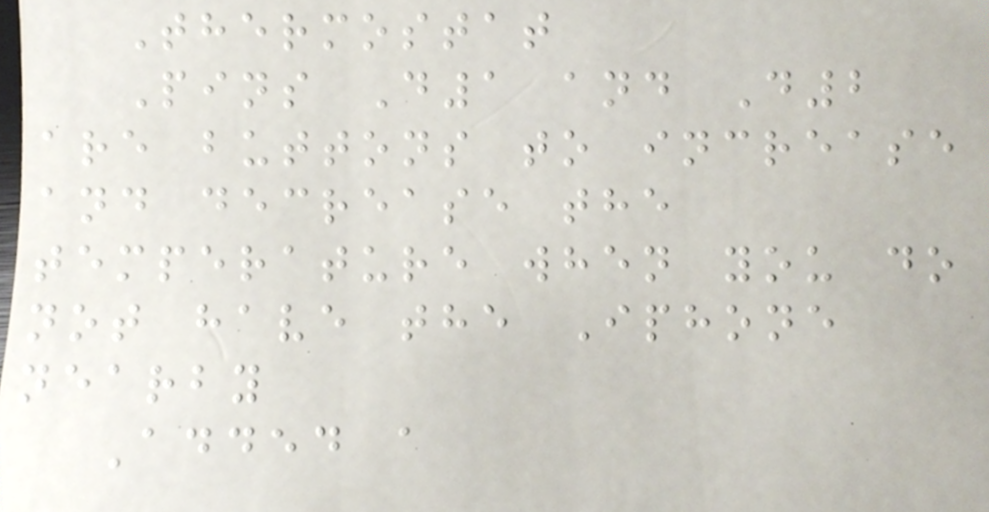Thermostat
Pins D1 and D2
are buttons to increase
and decrease the
temperature when you do
not have the Iphone
nearby
Added a
